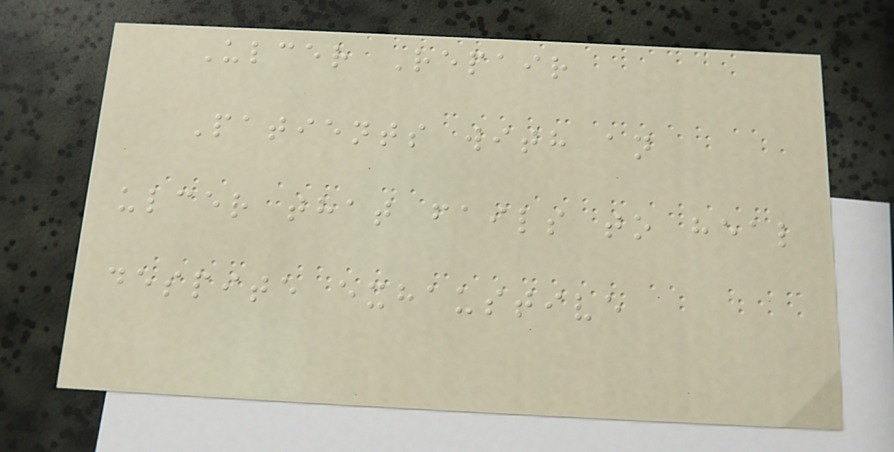Ulcer Repair
Patients with an
ulcer that fails to heal
despite exhaustive
